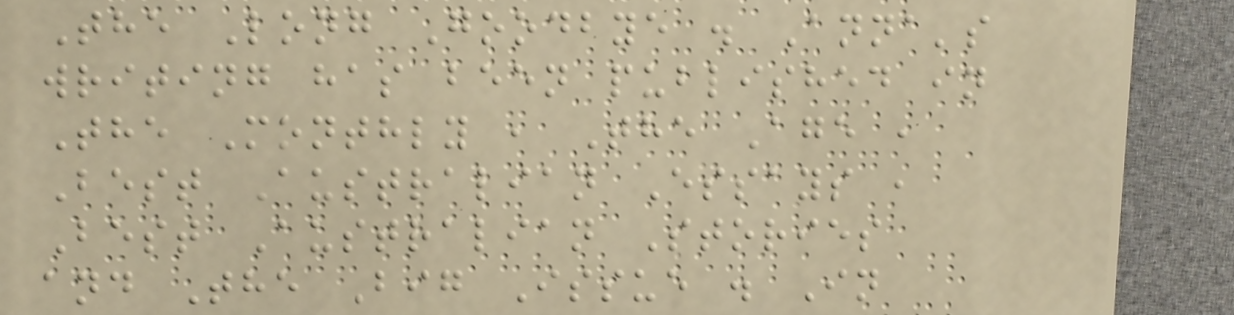The Long Goodbye . Anna's
writing has been published in
The Monthly , The Age ,
Best Australian Essays ,
Best Australian Stories
and The Big Issue . In
